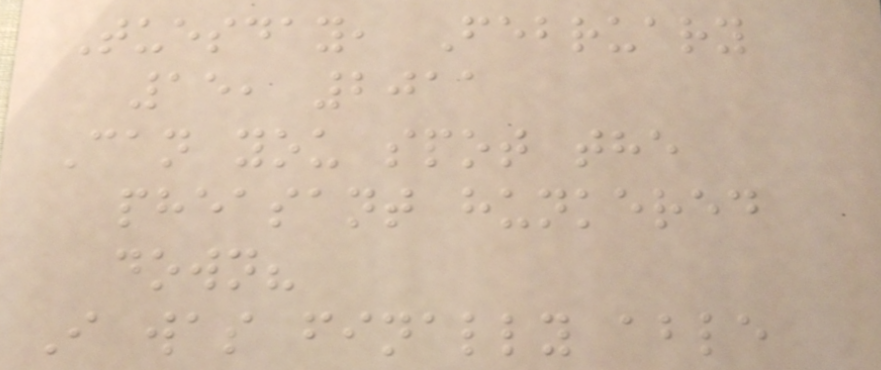Tuesday, February
15, 2011
Can you spot the
pheasant hunkered
down?
I was finally able
